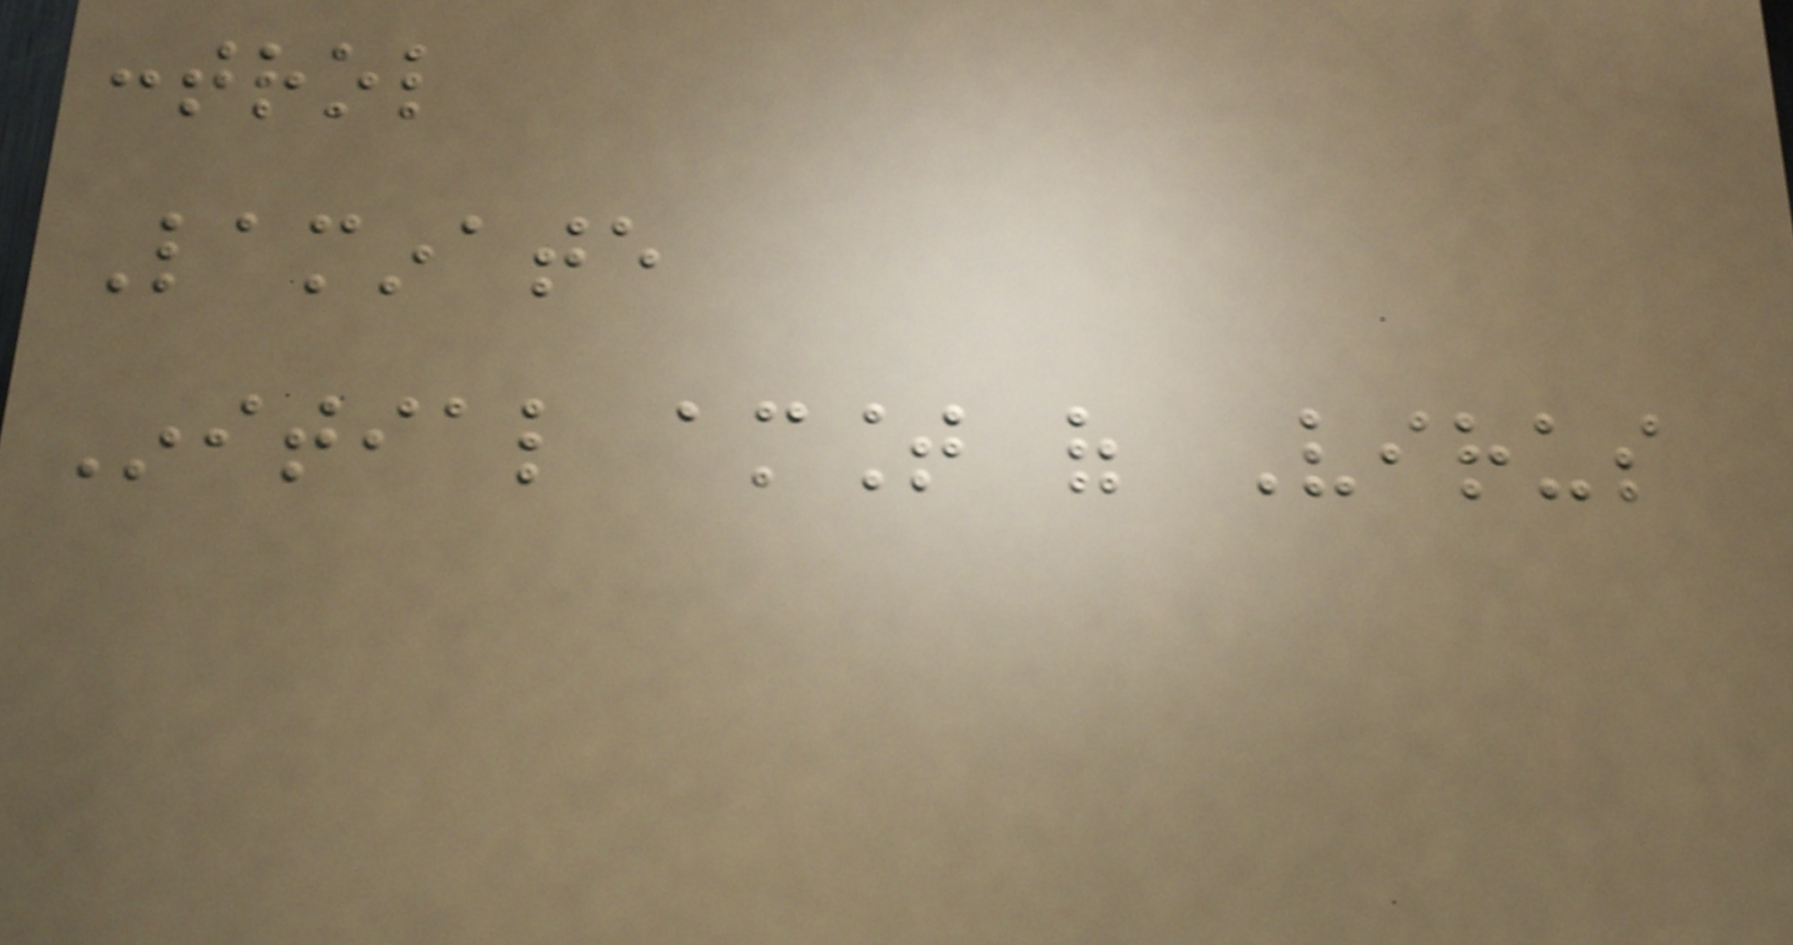control
Laminate
Initial amount of Virus
